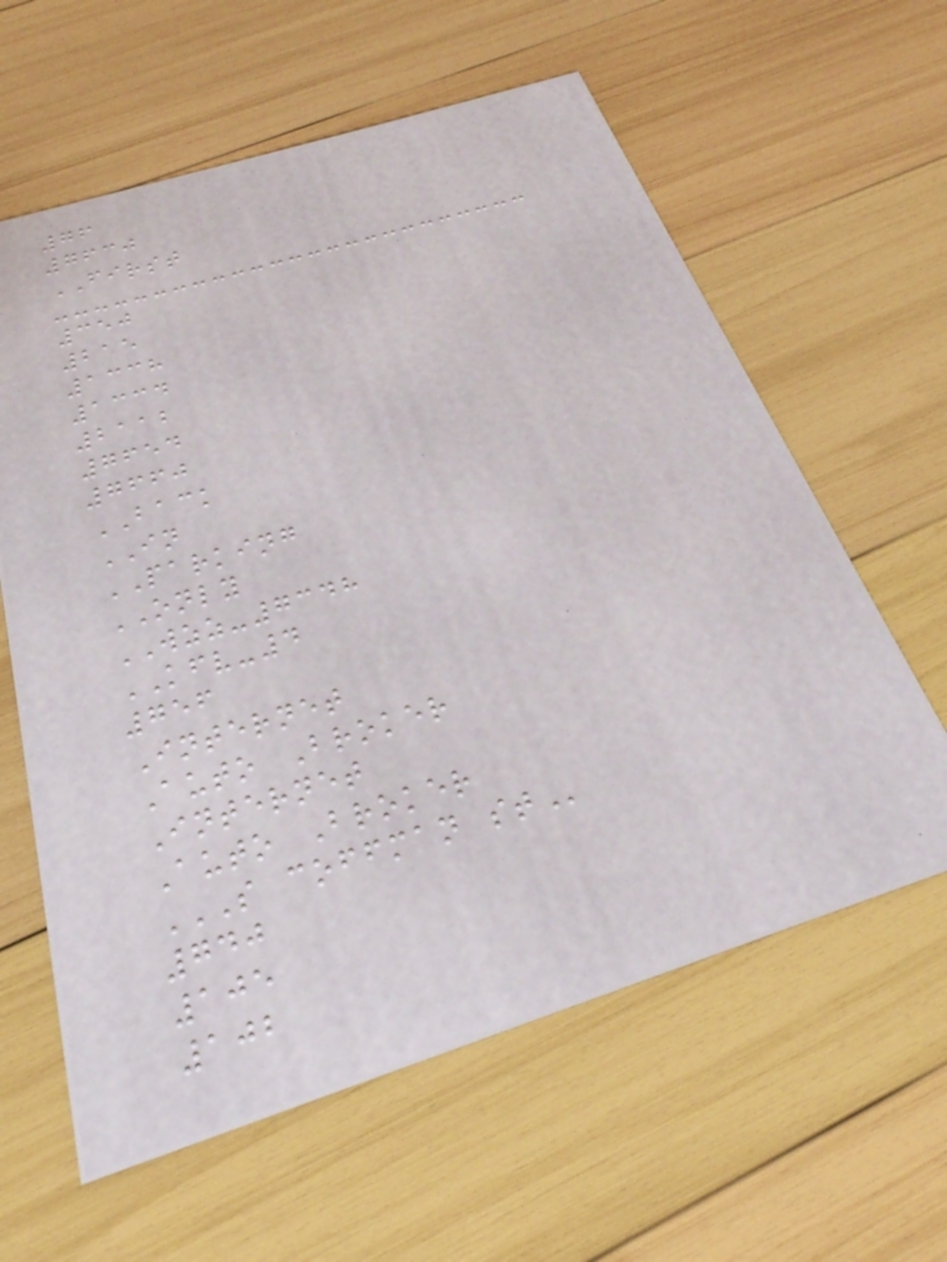76
7630
FIRST
350
215
1338
1334
2112
7654
7660
BACK
IN
PARKING
ONLY
WZZ-7348
KFV-4
756
Internet
Auto Broker
Internet
Auto Broker
S COFFMAN ST
740
105
102
